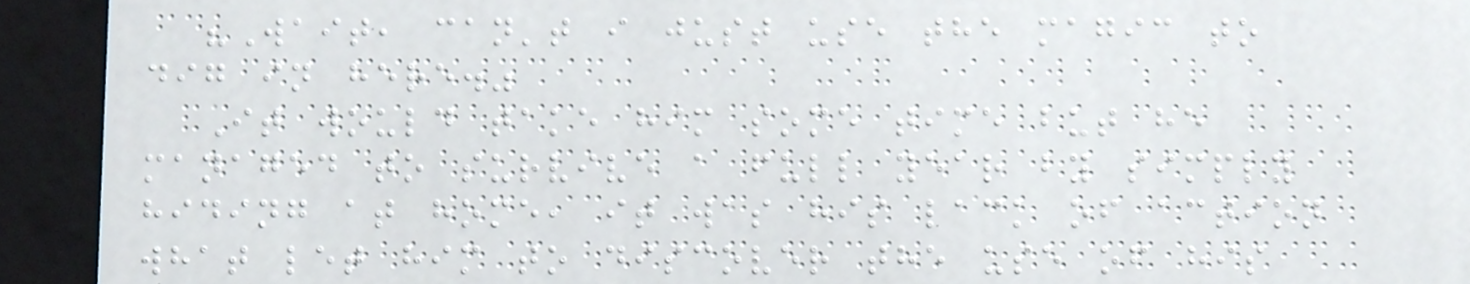"Wait, can't i just use the magic to
dig in here."
It would take him some time but he
managed to survive a full year by simply
hiding at home, it was his lack of action
what let him to discover the use of his
